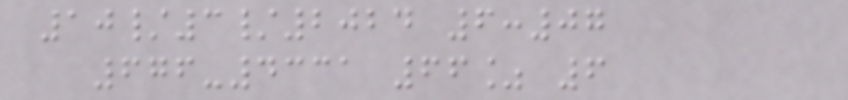10/3/2024 6:07
676-4331 66% 6
